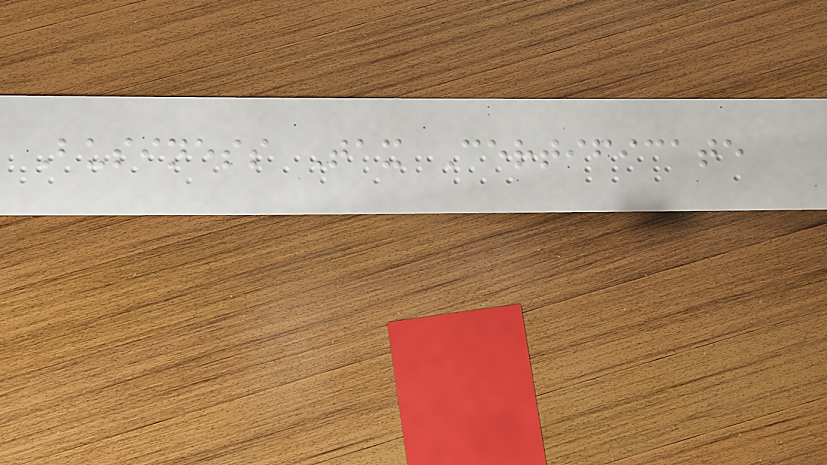Business Tax Certificate
